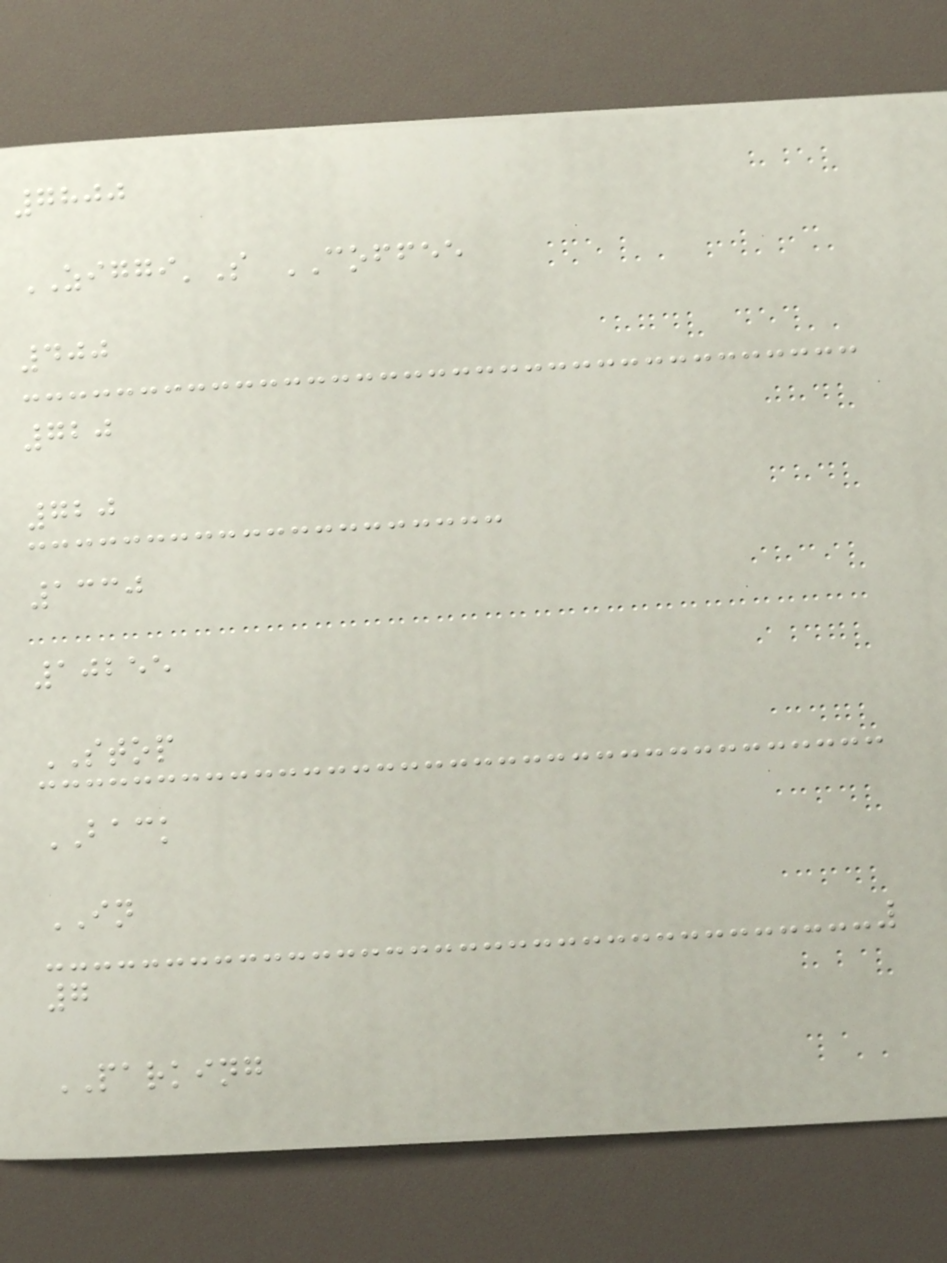7800
ZIGGI'S COFFEE
400
720
720
1330
10255
STOP
BACK
IN
7
PARKING
